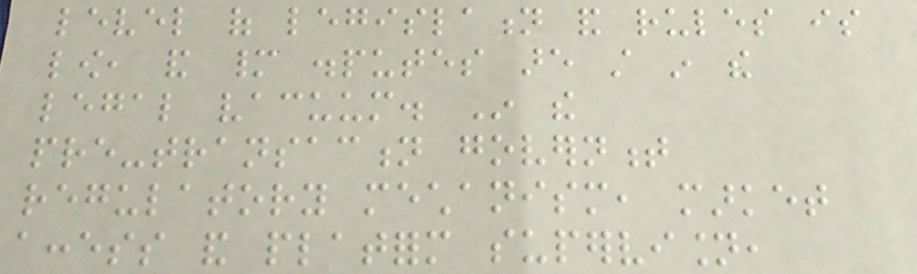level of legislation and rules is
low, and many disputes are still in the
legal vacuum. In the
pre-transaction government
regulatory mechanism, market
access and platform supervision,
